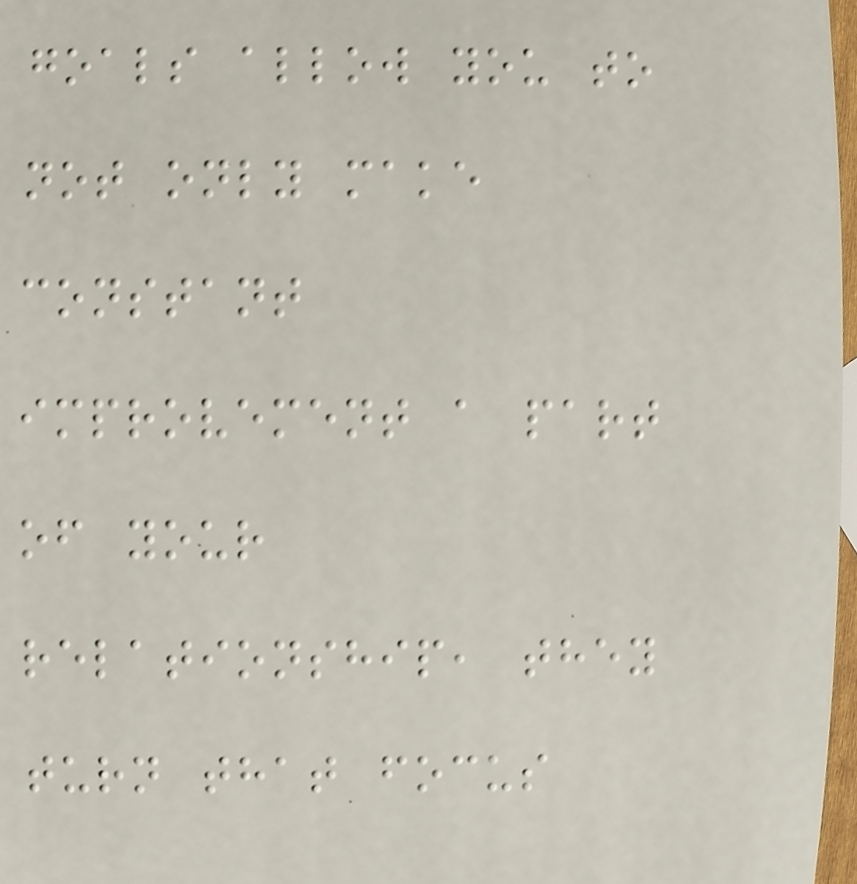goals allow you to
not only make
constant
improvement a part
of your
relationship, they
turn that focus
